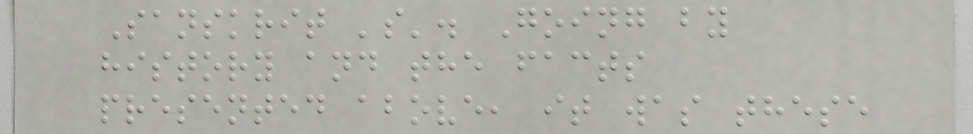Sanskrit 's'. Going by
history and the facts
presented above, it was these
